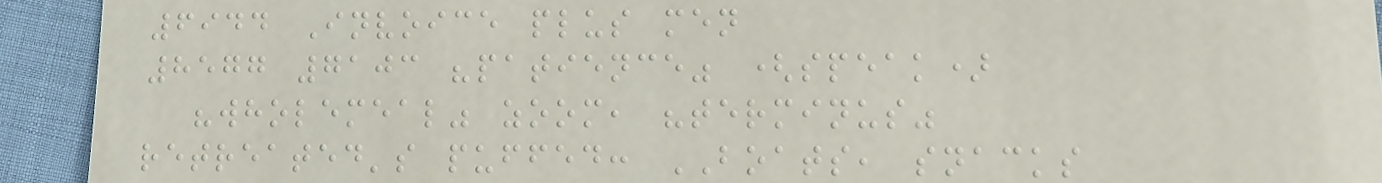6944 Invoice plus men
8577 7103 "patience" (speak)
"wholemeal" zoom, "terminus"
retreated's puffed: BOATS, snacks
